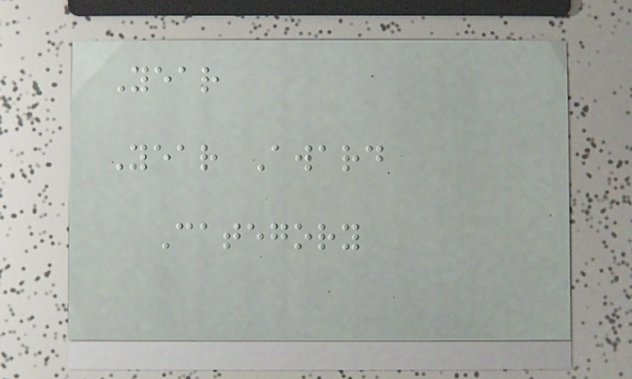Year
Year Award
Category
